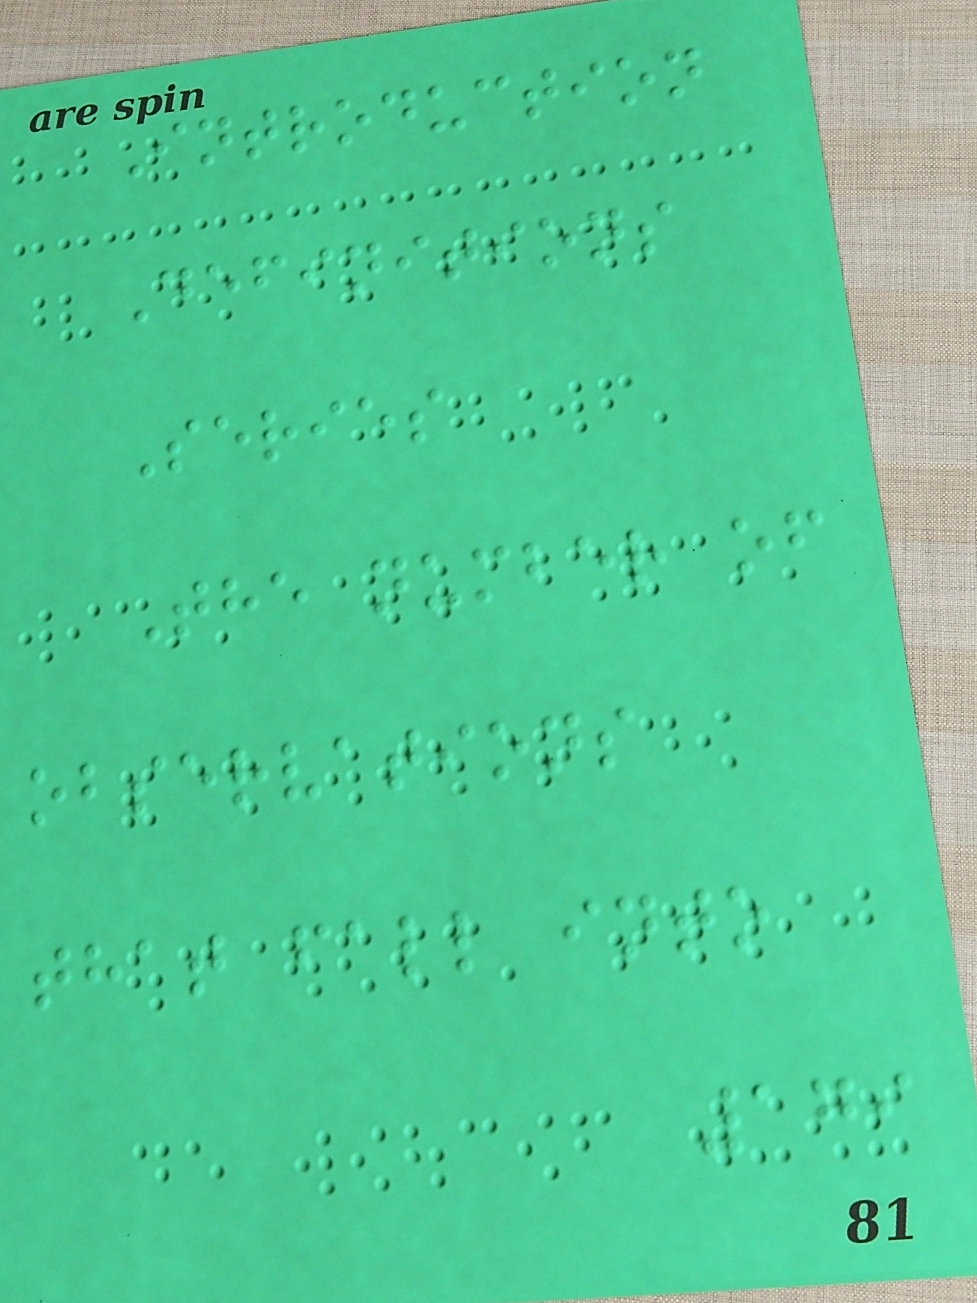Introduction
Definitions
Series
The number of
observations
that fall into
179
